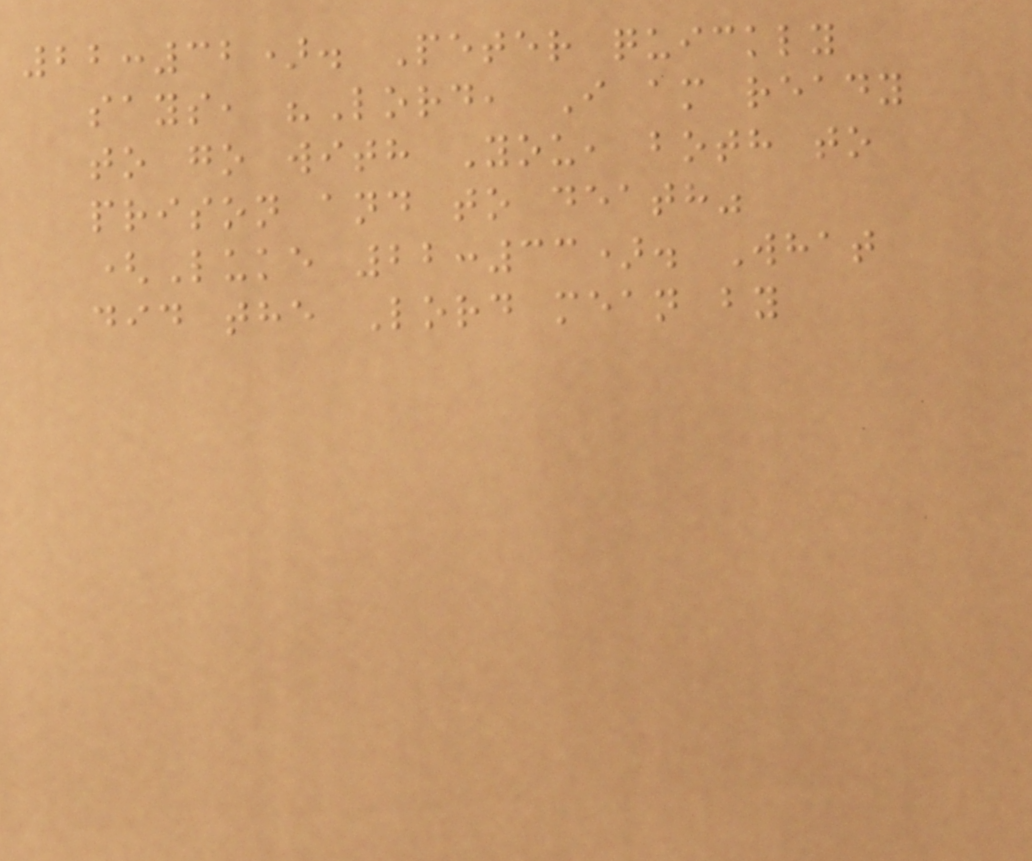22:32). Peter quickly
says, "Lord, I am ready
to go with You, both to
prison and to death"
(Luke 22:33). What
did the Lord mean by
